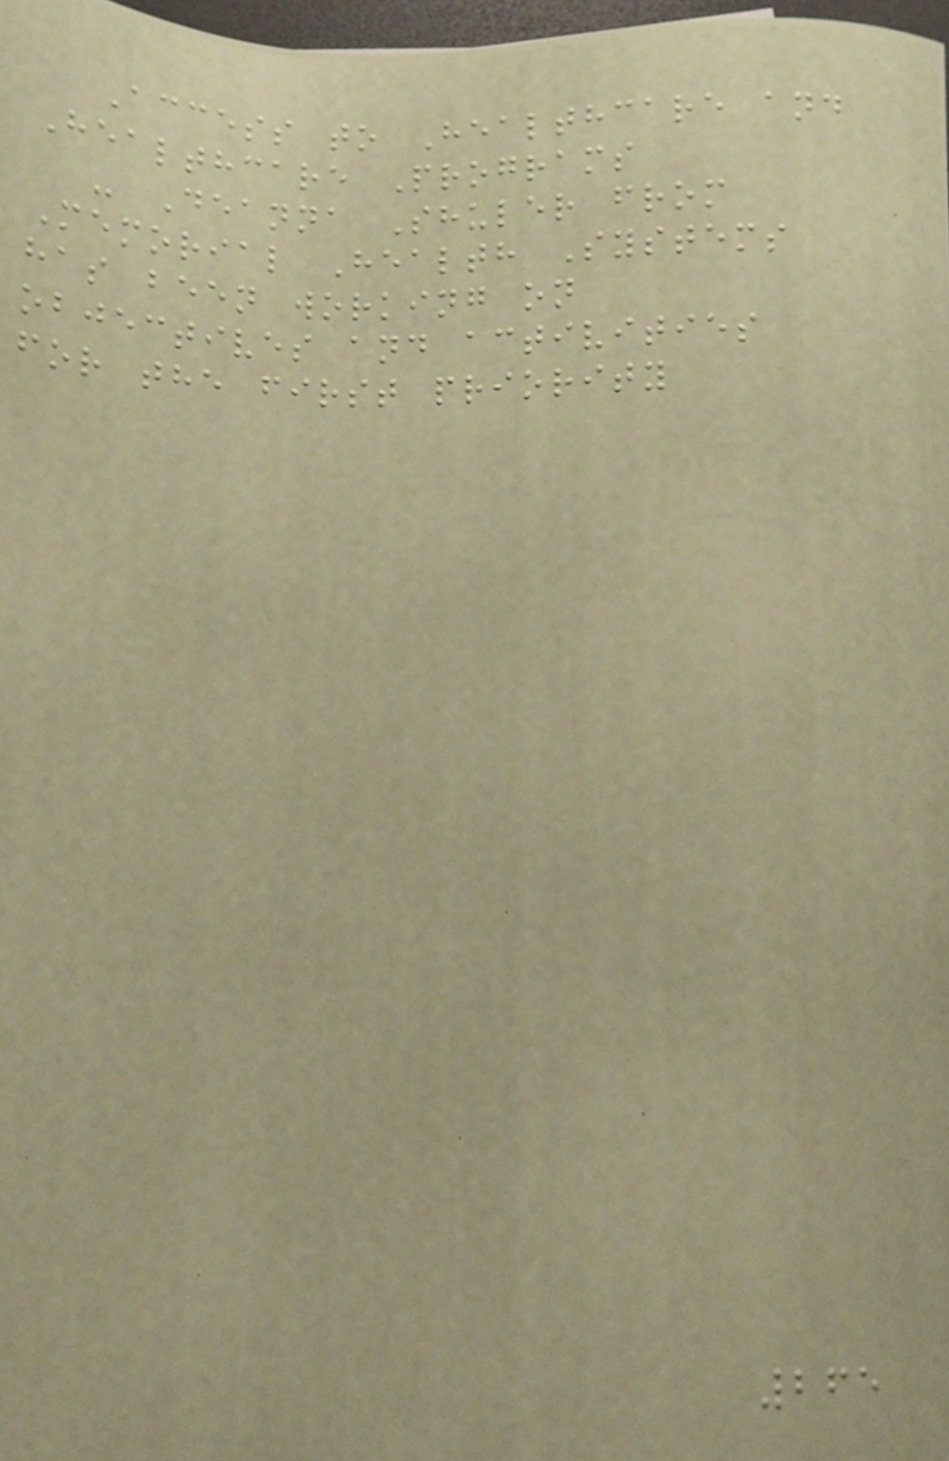Access to Healthcare and
Healthcare Programs
- Deanna Shuler from
Memorial Health Systems
has been working on
objectives and activities
for the first priority
265
